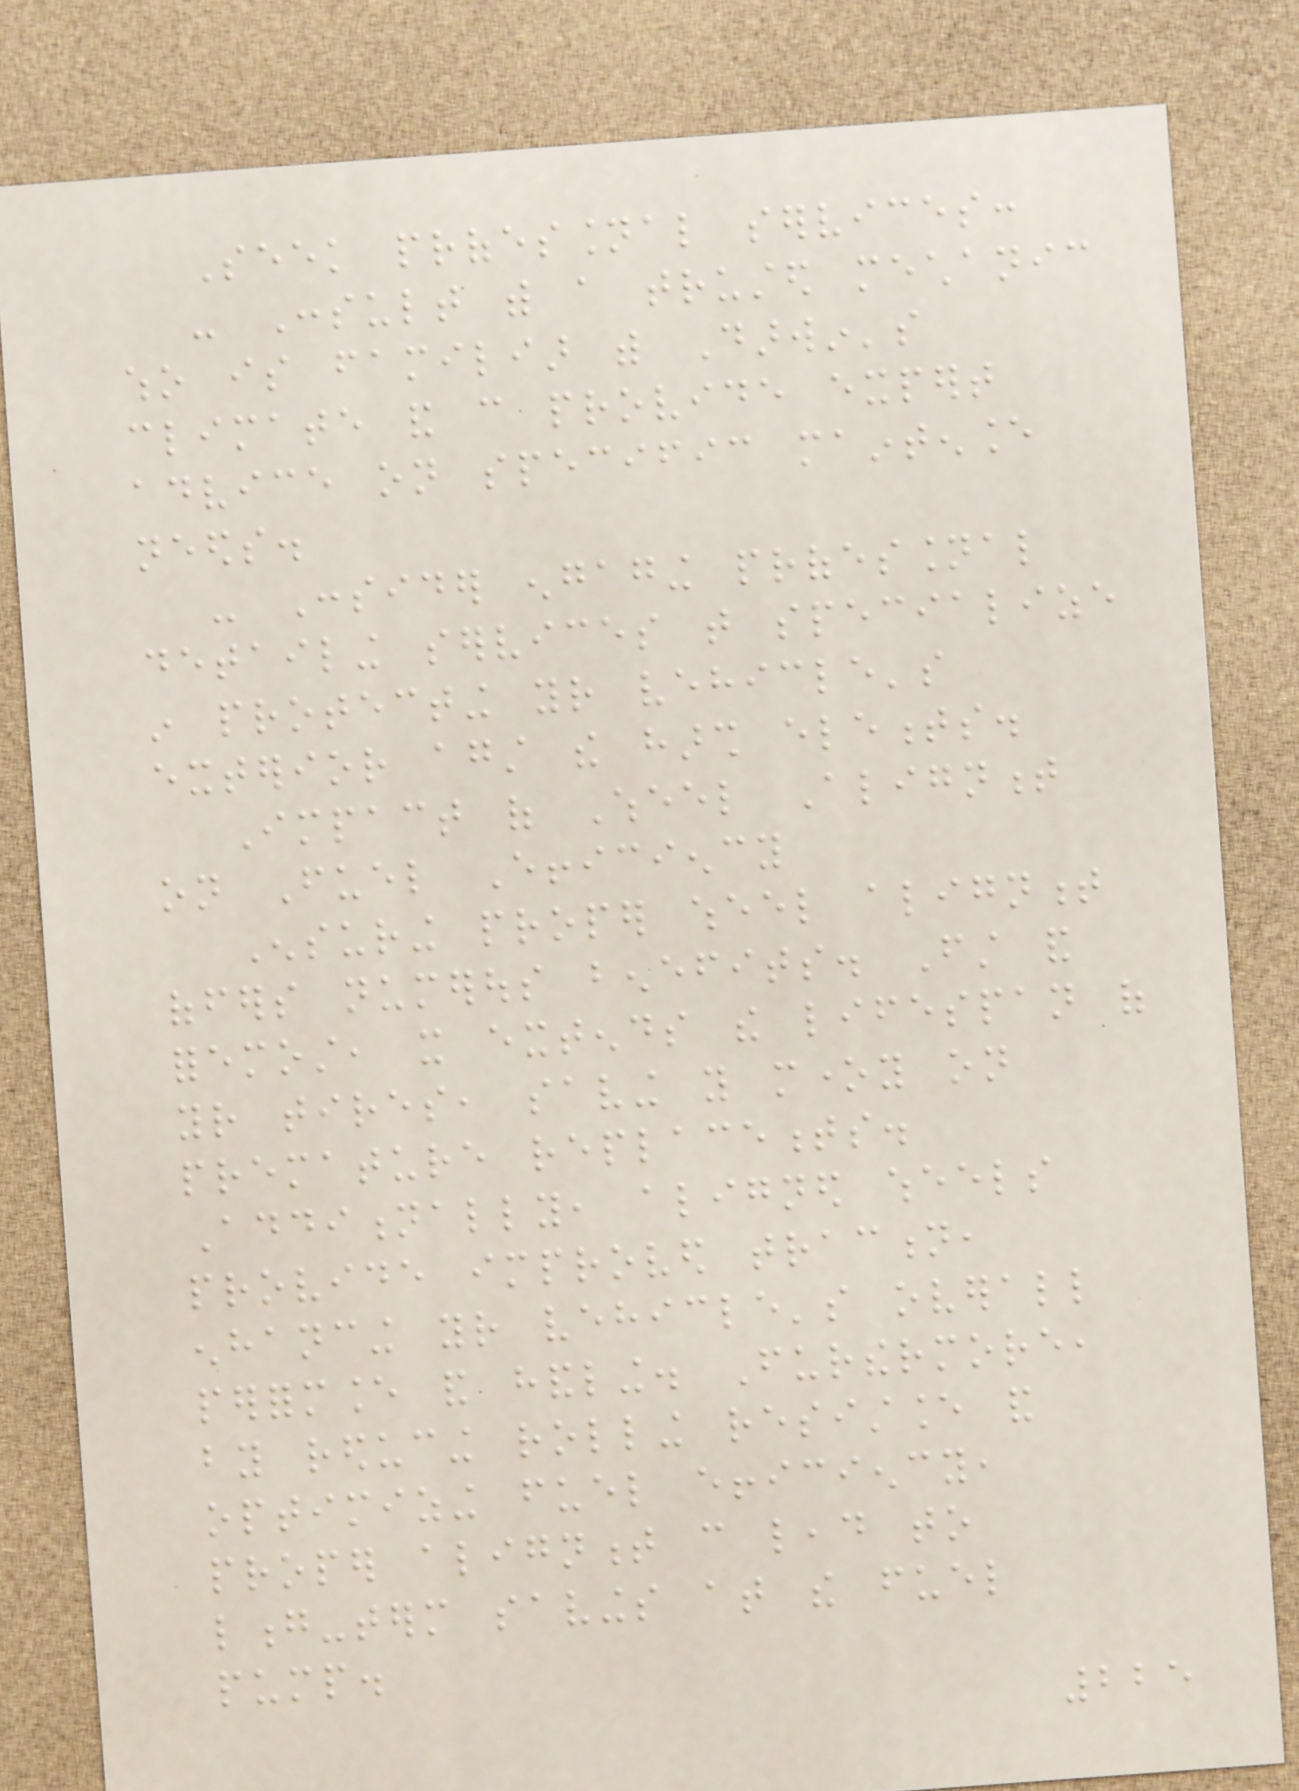Seek professional services:
- Consult with a trusted mechanic
who is familiar with Darwin's
climate and can provide expert
advice on specific maintenance
needs.
- Consider engaging professional
detailing services that specialize
in protecting your vehicle's
exterior against the harsh elements.
Impact of Wheel Alignment
on Fuel Efficiency
Ensuring proper wheel alignment
offers numerous benefits. First and
foremost, it extends the lifespan of
your tires, saving you money on
premature replacements.
Additionally, aligned wheels
provide improved traction,
enhancing your vehicle's overall
performance and handling. Furthermore,
by reducing rolling resistance and
optimizing fuel efficiency,
proper alignment can lead to
long-term savings at the fuel
pump.
225
